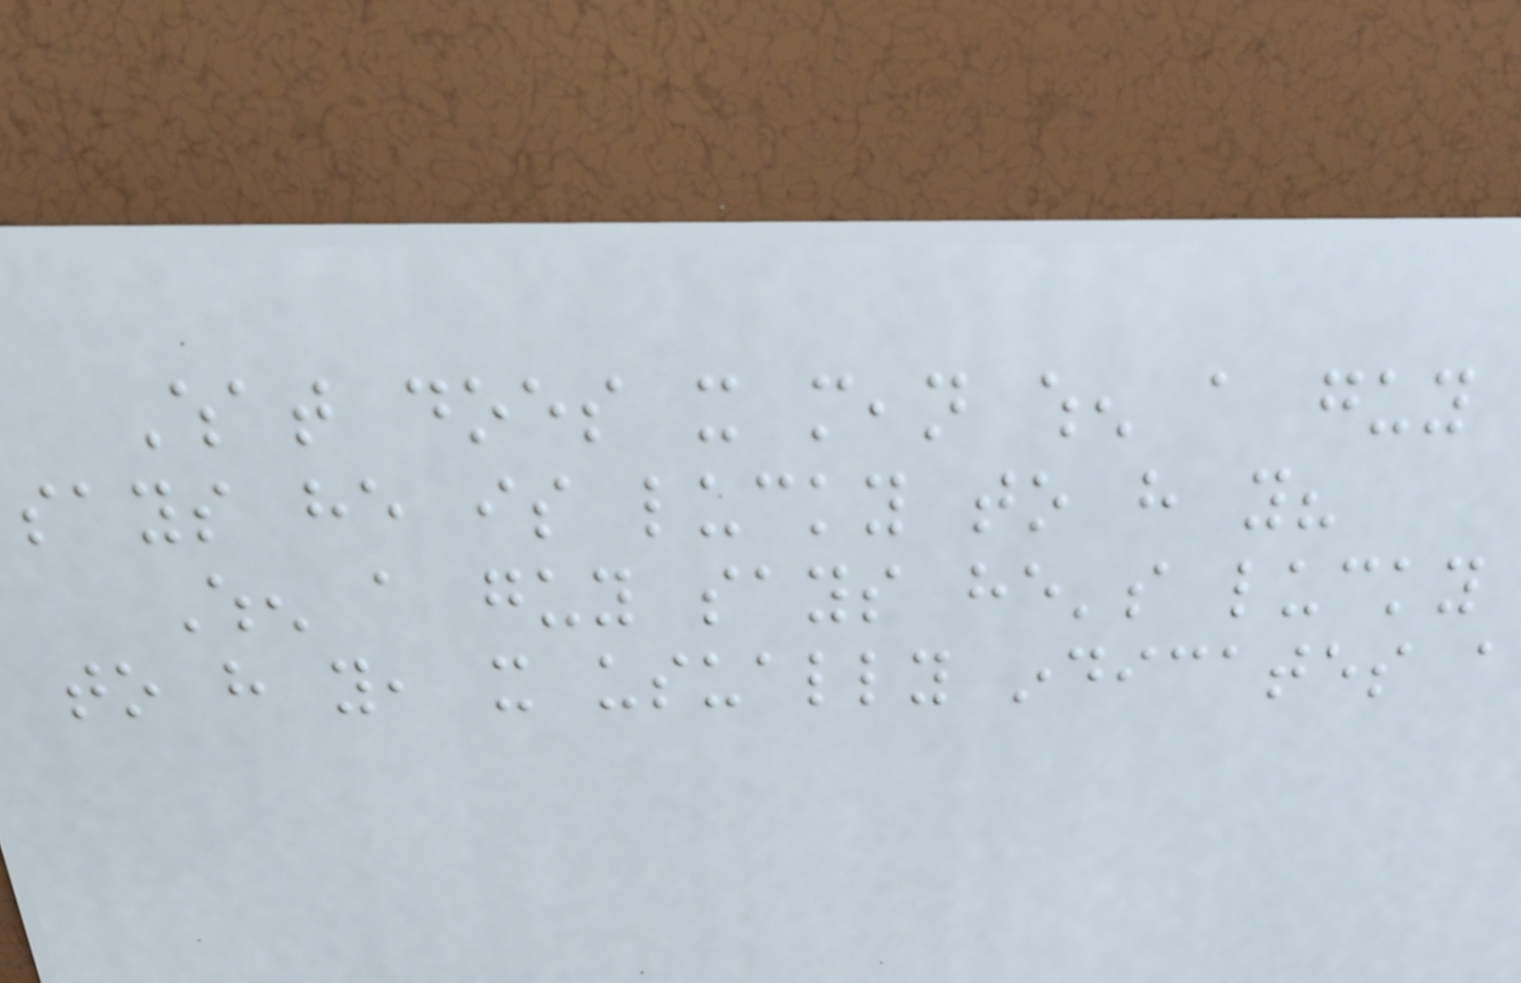What does it mean when a guy
says he is lucky to have you?
When a guy says he's lucky
to have you, it usually indicates a
